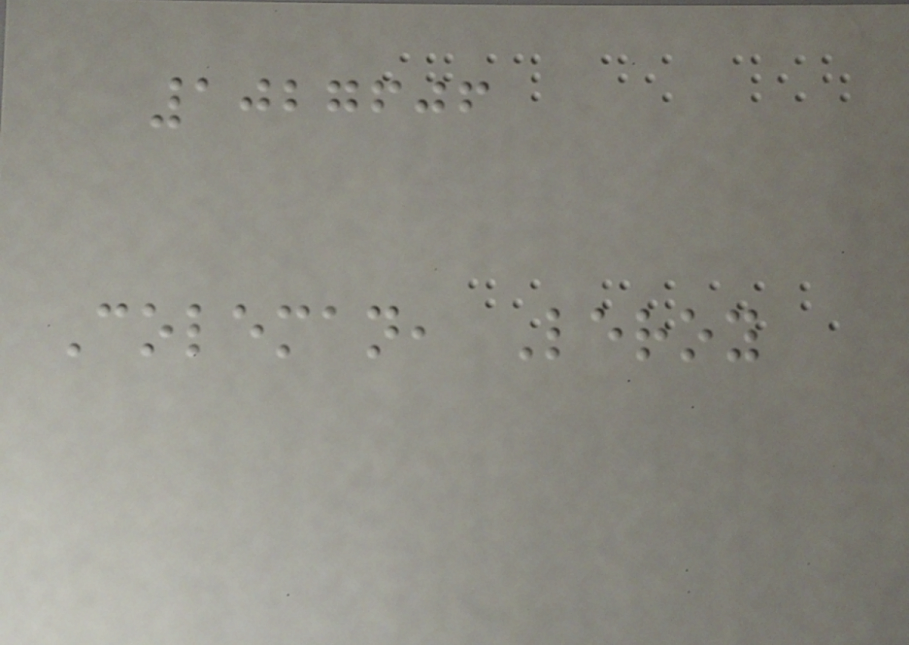1027606
Coleman, Leroy
